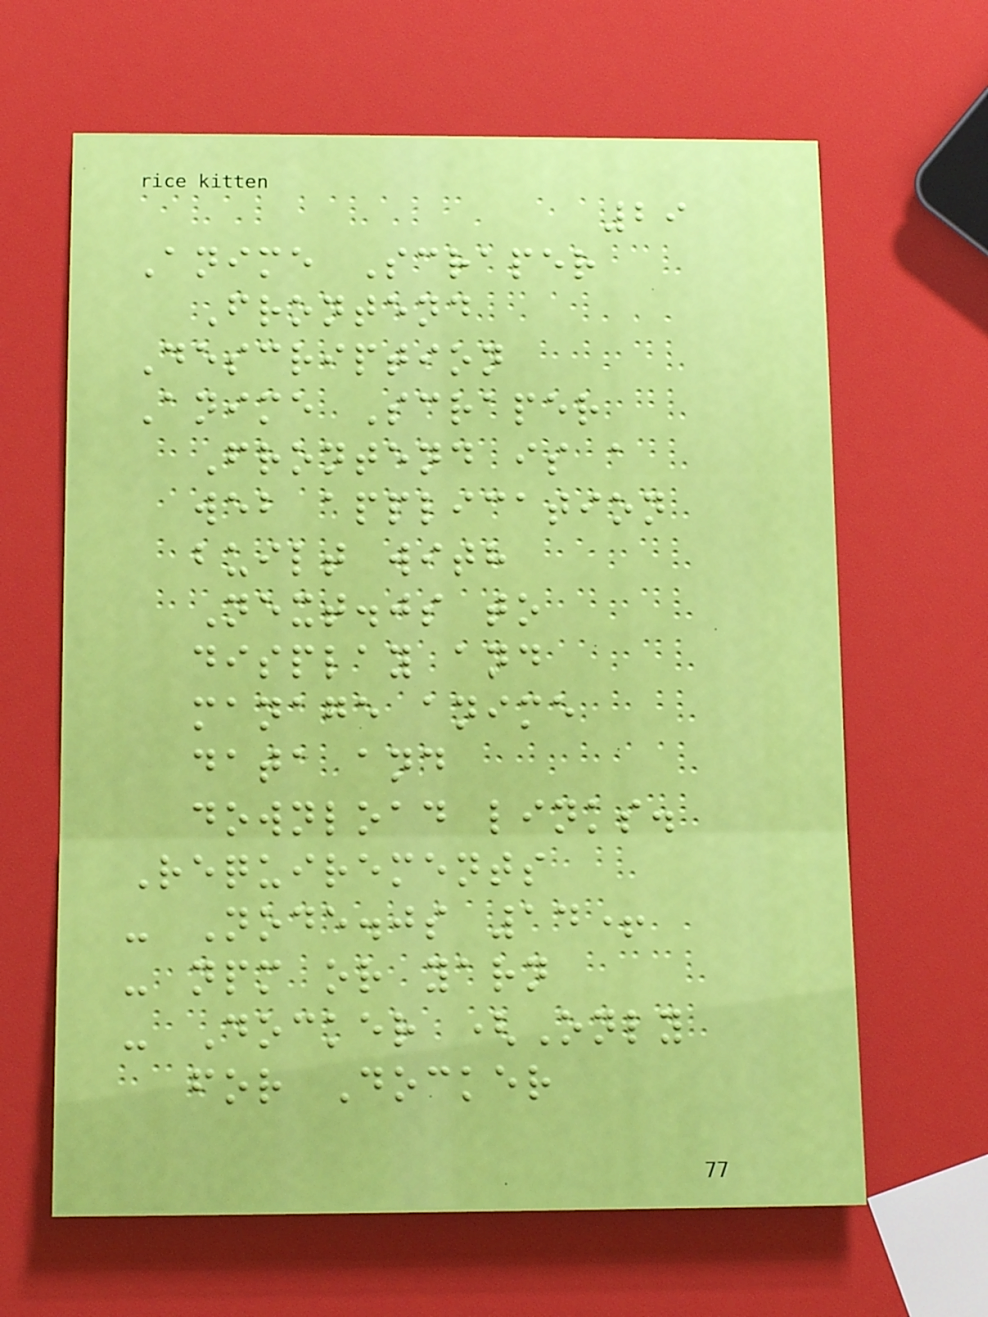29
Anime Scraper
Frontend
Description
Anime Scraper
Frontend is a
web application
built with
Next.js to
display and
manage anime
data and
download links.
Requirements
- Node.js 14+
- npm or yarn
- Docker (Only
for Docker
